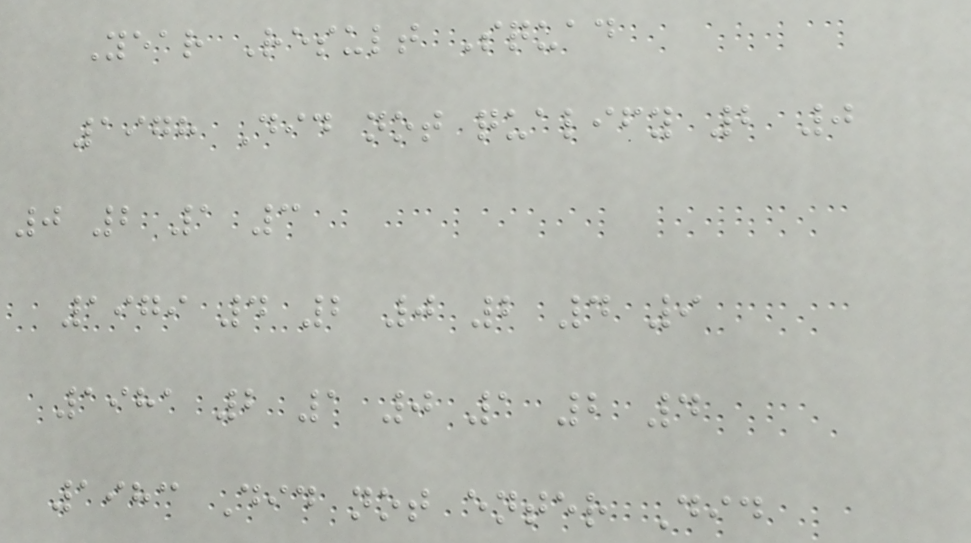Year Result Squad
1978 Did not qualify 2 0
0 2 1 3
1979 4 2 0 2 4 9
1981 2 1 0 1 2 4
1983 Did not enter Did
